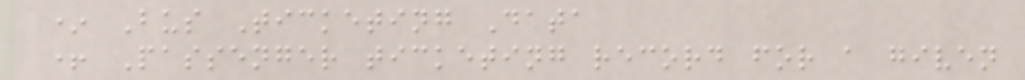* Bus Ticketing Data
+ Passenger ticketing record for a given
